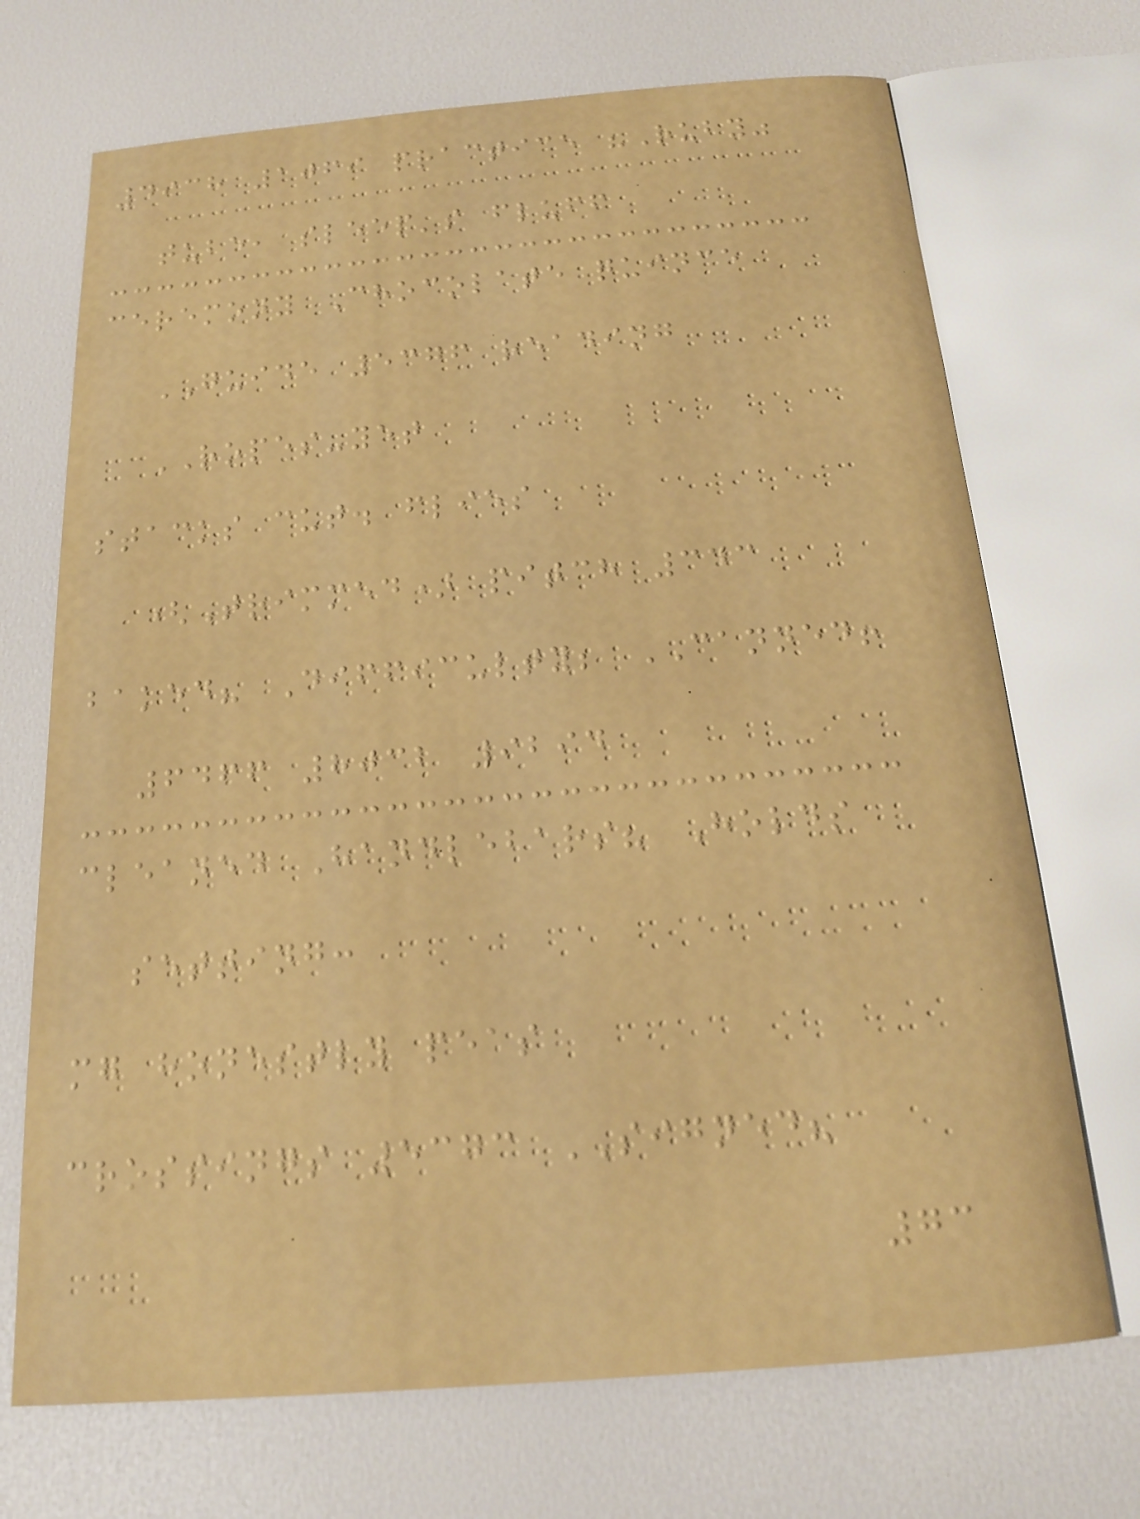4938 1069 practice "Ruby"
tube, sleep's fluff
ceremony Chocolate quince
GUIDE 5376 reading
ROPES-yet
stacks cut. flies
(Trimmed) pitch 343
baked? Difficulty; CANNED!
6466 8032 9294
cleaned Handlebars? Holds
setting:
mg honestly peas
crossings 5373 SIGNED?
73
